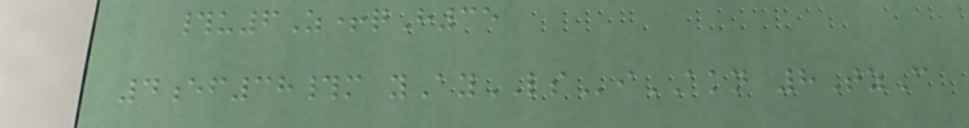#u6Z+qH35
4ef38#m yAyLSiAKN 8TzC
